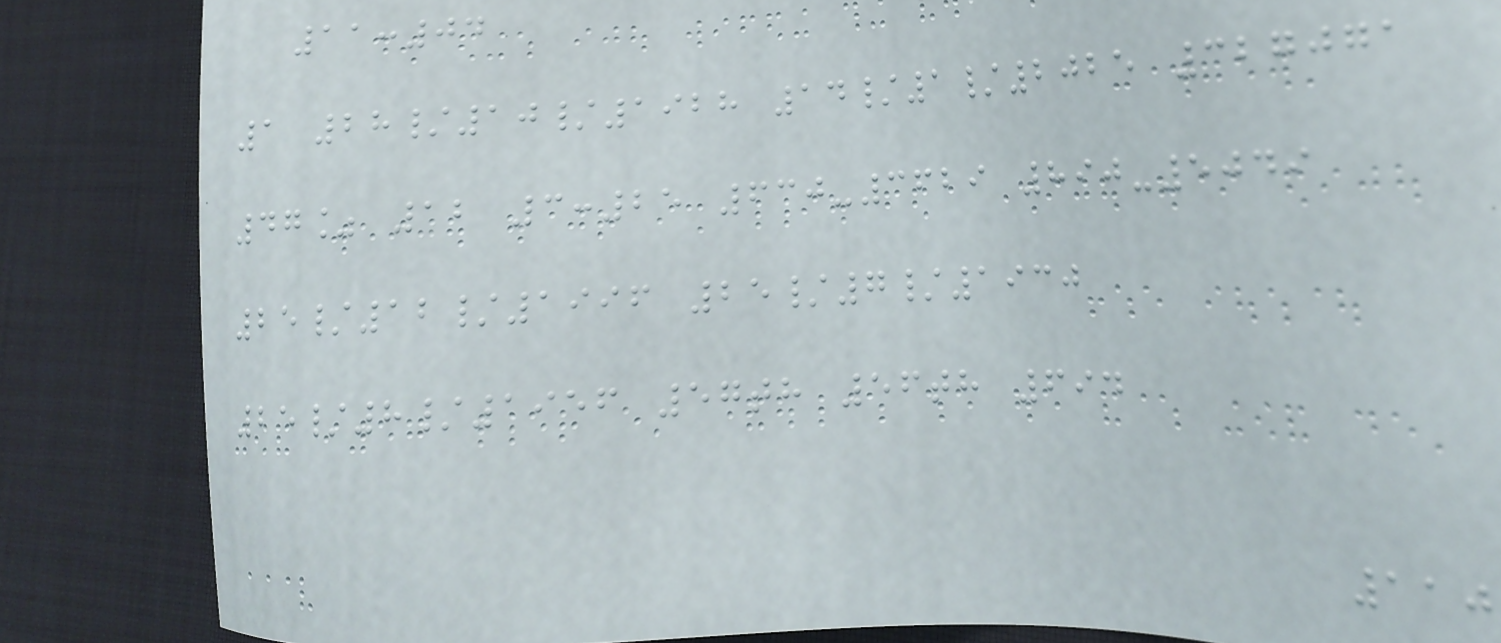11:04
1 28/10/1928 14/1/2025 327071
47% 12 3:25 630-3629 890-5049
25/12/1996 25/7/1930
25/8/1956 57th 56th 694
110
